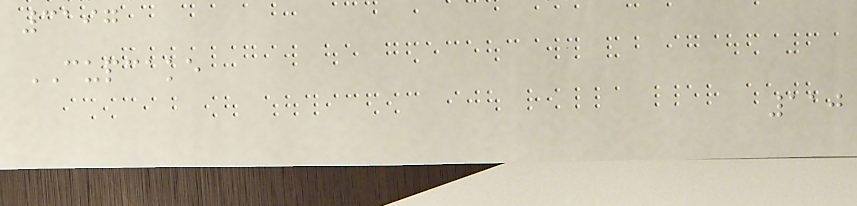3197
CUPCAKE
110
